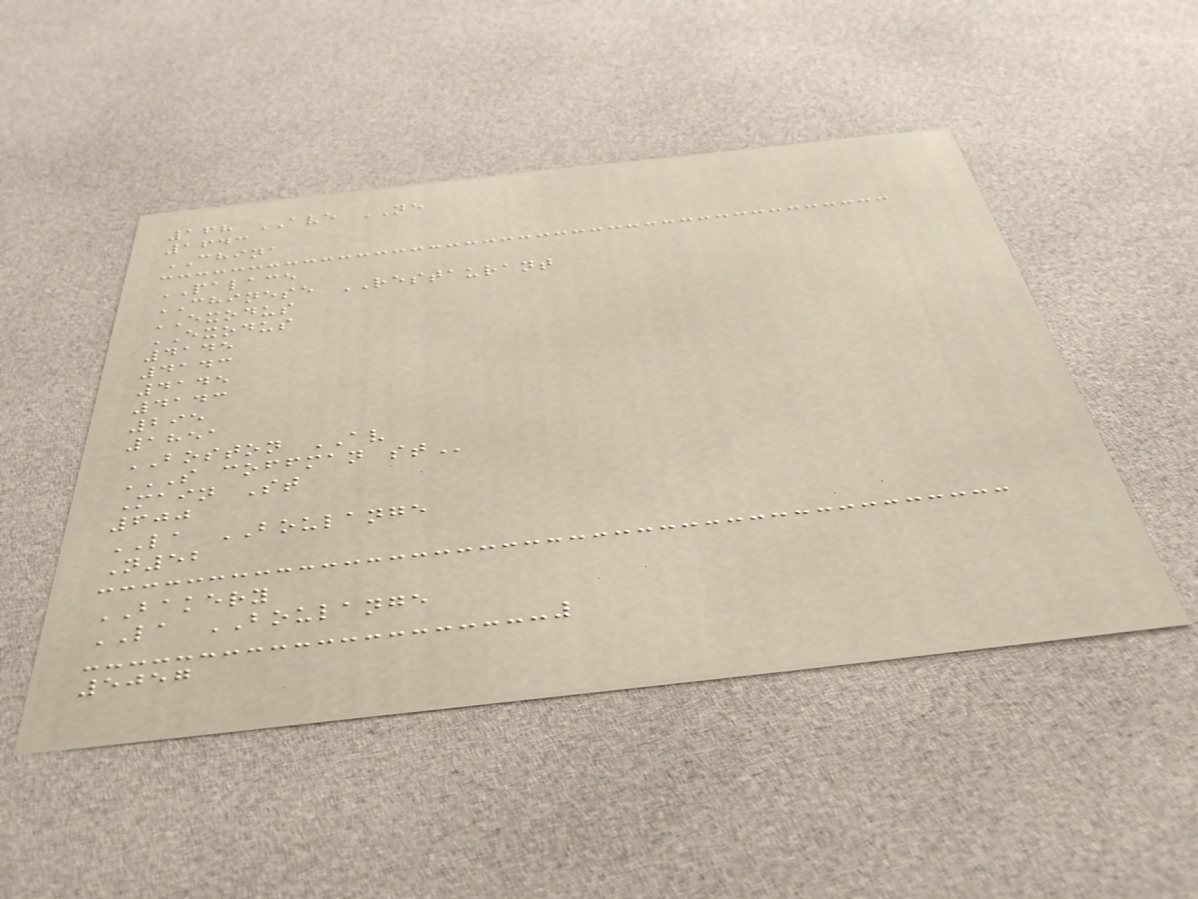168 AVE NE
1643
CHINA
PALACE
CHINESE RESTAURANT
EXODUS
EXODUS
4145
4143
4145
4143
295
1851
BOSTON AV
S COFFMAN ST
Main St
600
LA BOULANGE
N52
BAKERY
LA BOULANGE
5057
